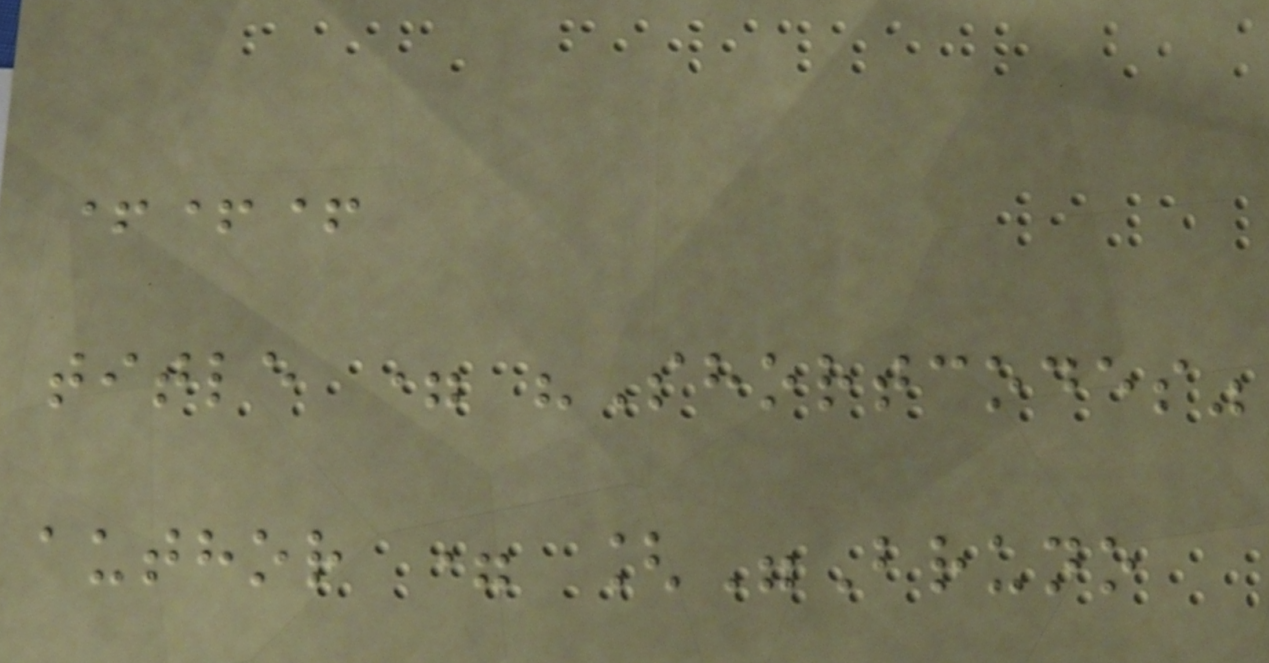+++
title = "Shortcodes"
author = ["Bruno
